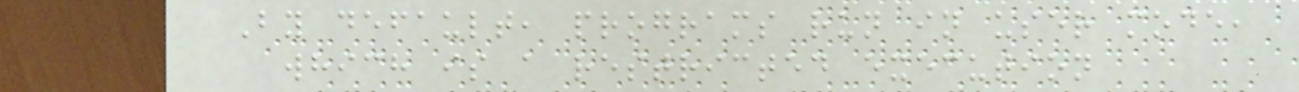By default, programs run in user mode,
which is a restricted execution
